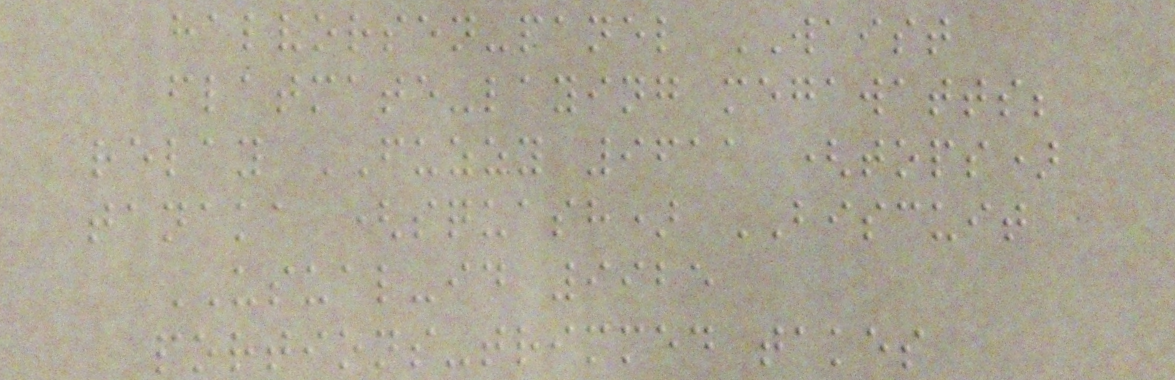halvorsen-panel WAIST
flatmate-laying megawatts;
relay FUZZY 9611 (tops)
tanaka (squash) BISCUIT
USUAL-id 9925
portions-trimmed takes
